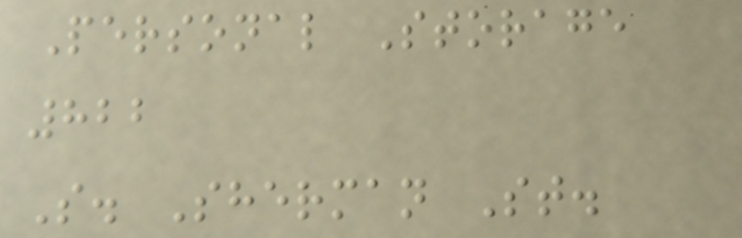Personal Storage
822
S. Sherman St.
